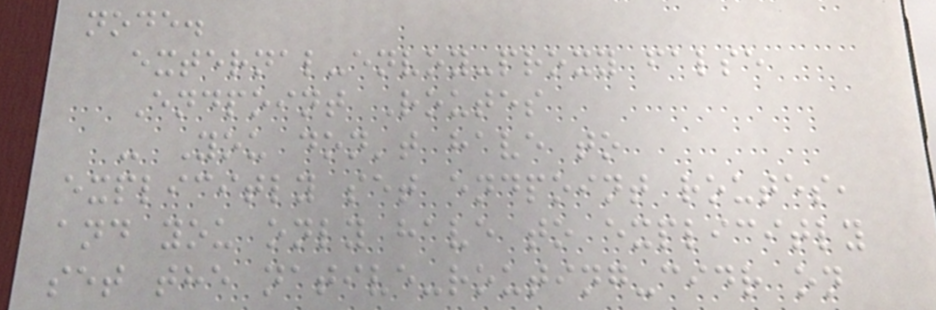node.
external-envoy-proxy false
Endpoint Routes
- You don't have to
explicitly set endpoint routes,
and you only have to explicitly
set the native-routing-cidr on
